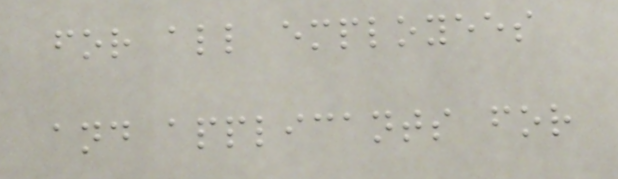for all employees
and applicants for
